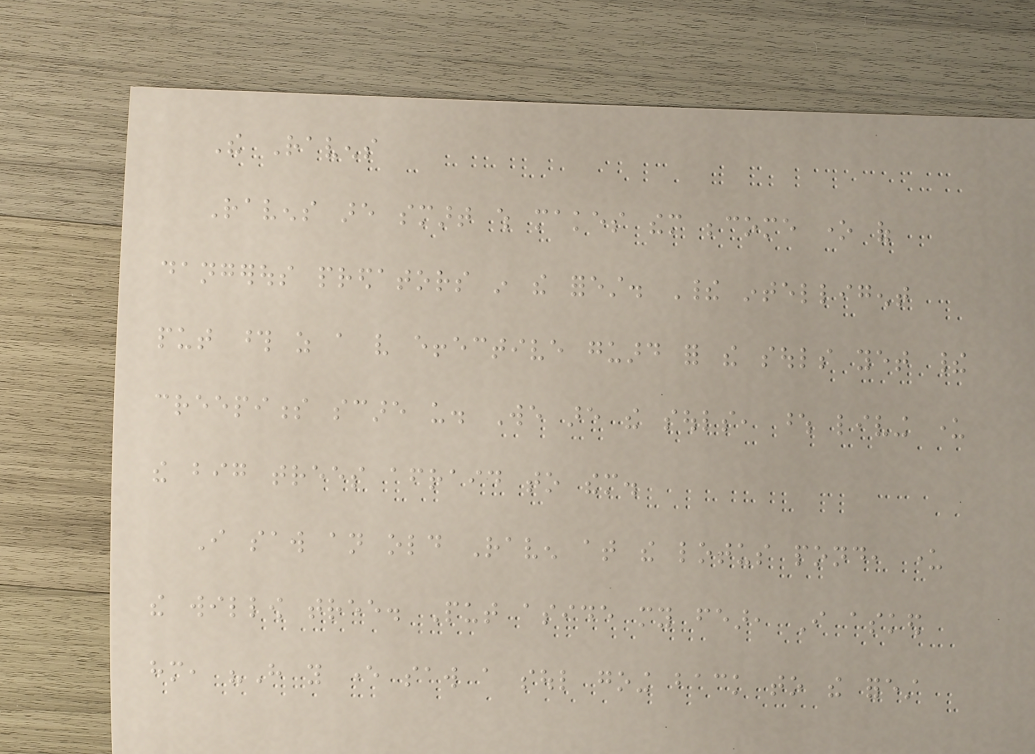The Ravens
Ravens are smart which makes them become one of
dangerous predators in the forest. Their intelligent
put those as a very effective guard for the souls yet their
creepiness scare us. We are the souls, whose living under
the big trees afraid to them.
I saw an old Raven at the lotus pond, under
the willow tree. Put aside my fear, I asked
him, "Have you ever saw a soul going back to the forest
